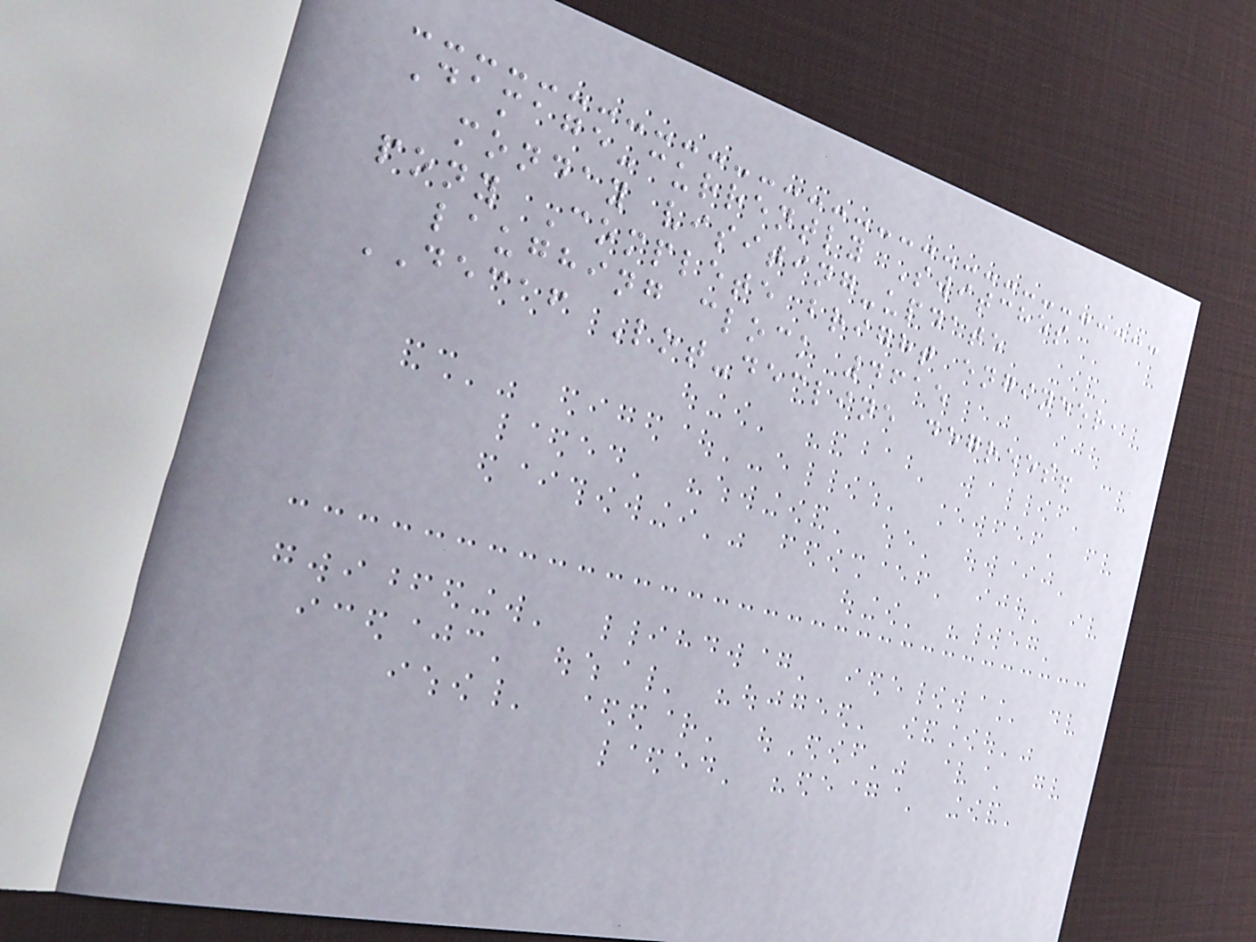Damage-currently Switches
monday visiting-update
pony Complete bright engineer,
laughing clock 4615
DECAF Lot-decline degrees!
